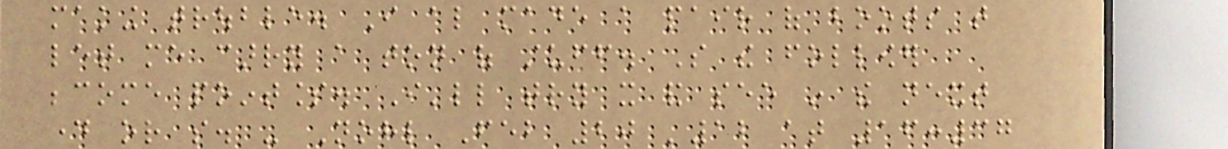making trouble. I also made a pair of boots that
let me carry a ton of stuff. So the follower
become pointless. I'll try it and see in the next
day or so. - Nohl Feb 20 '12 at 16:37
